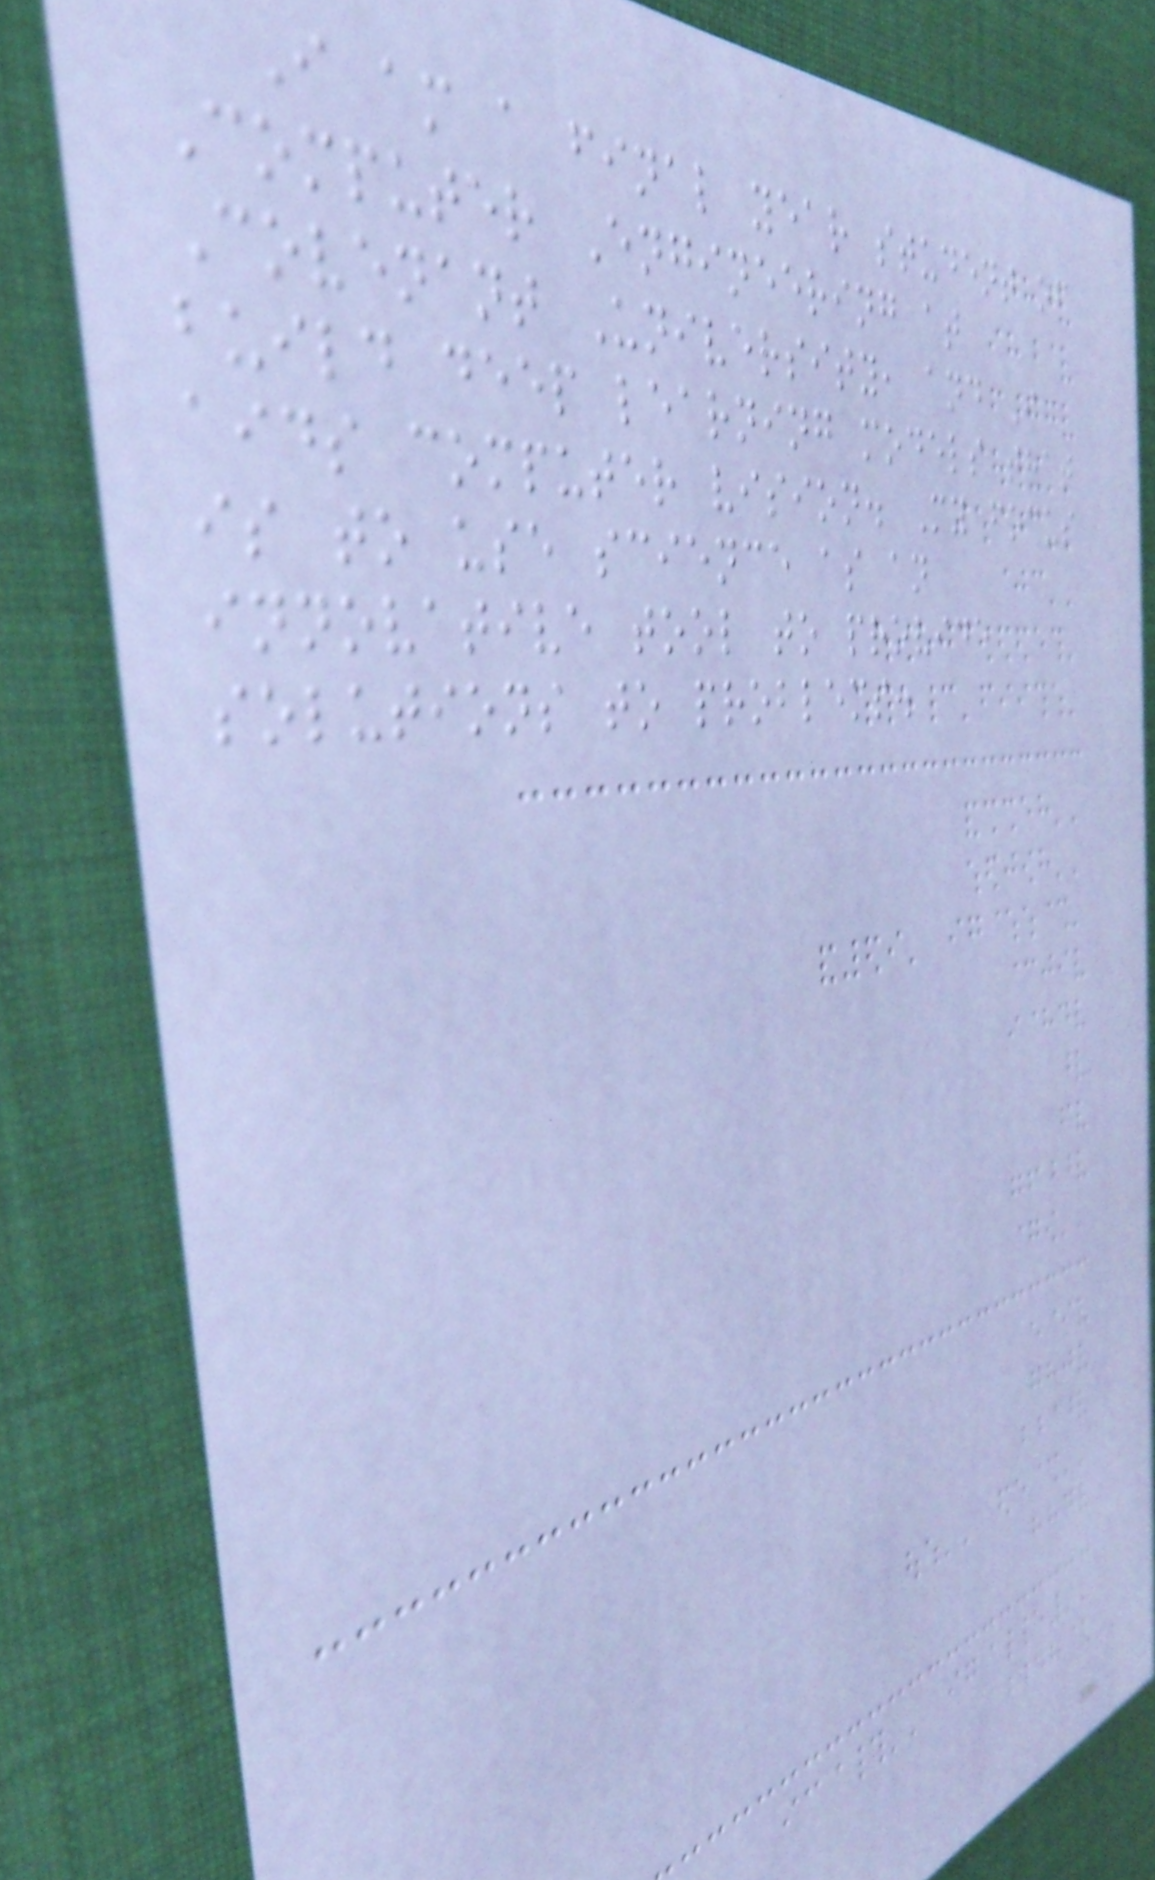I am a final year student of
Computer Engineering at
Covenant University, and I
build deep learning models that
aids computer vision. My focus
is to use science as an
innovative tool to provide
solutions to problems.
